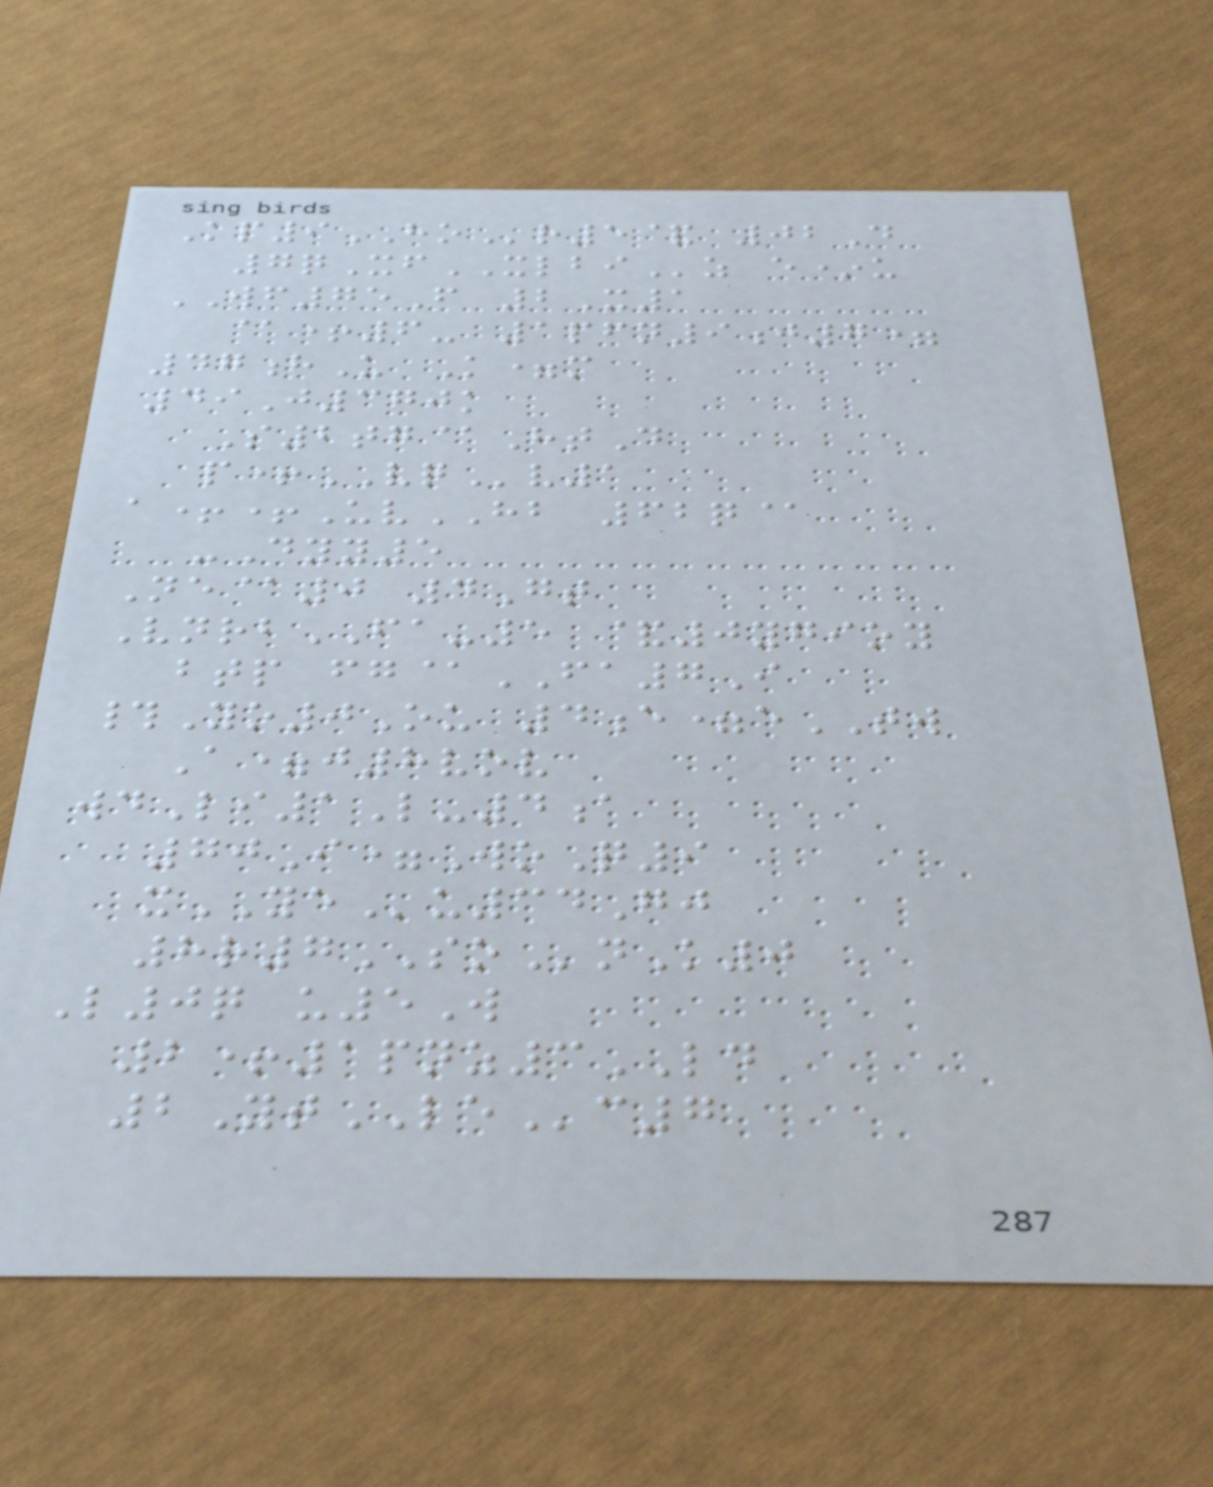Kp9HOr5& 02D
7qXfXLBIz e*u
WF75F 2X1
@+6- 1pfn9j7=
47hU K=m
49J370k
S2tg@HtD
p+VQv1
a++UvHB 62q@
-Dyy5
Ne@0 4Gt
VnrbFA-5 &0ygioy
btp fg@FA7I
#Yo0Ou 4e=eTW
A=j8vov
wdLi1L-4a
70I=WoQ9
xYEu34Gj
8r7SOnK0
L0q u5W
2+1pnz3LD
2YtLEc7
